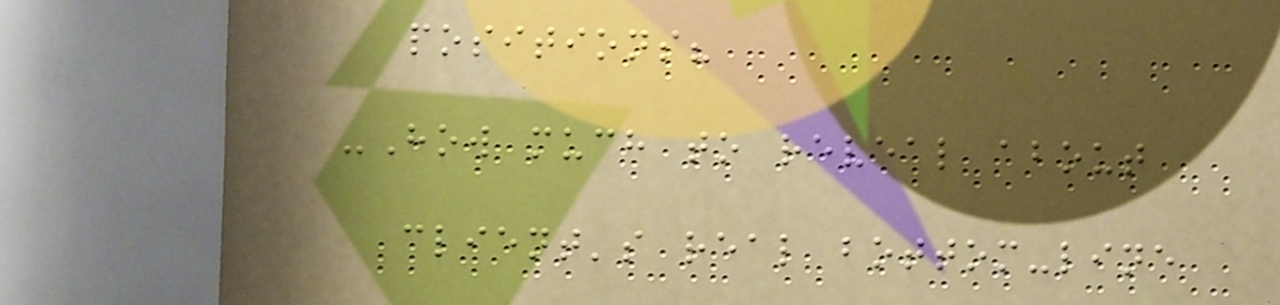positions?
-How much to reveal about
client's real bottom-line
